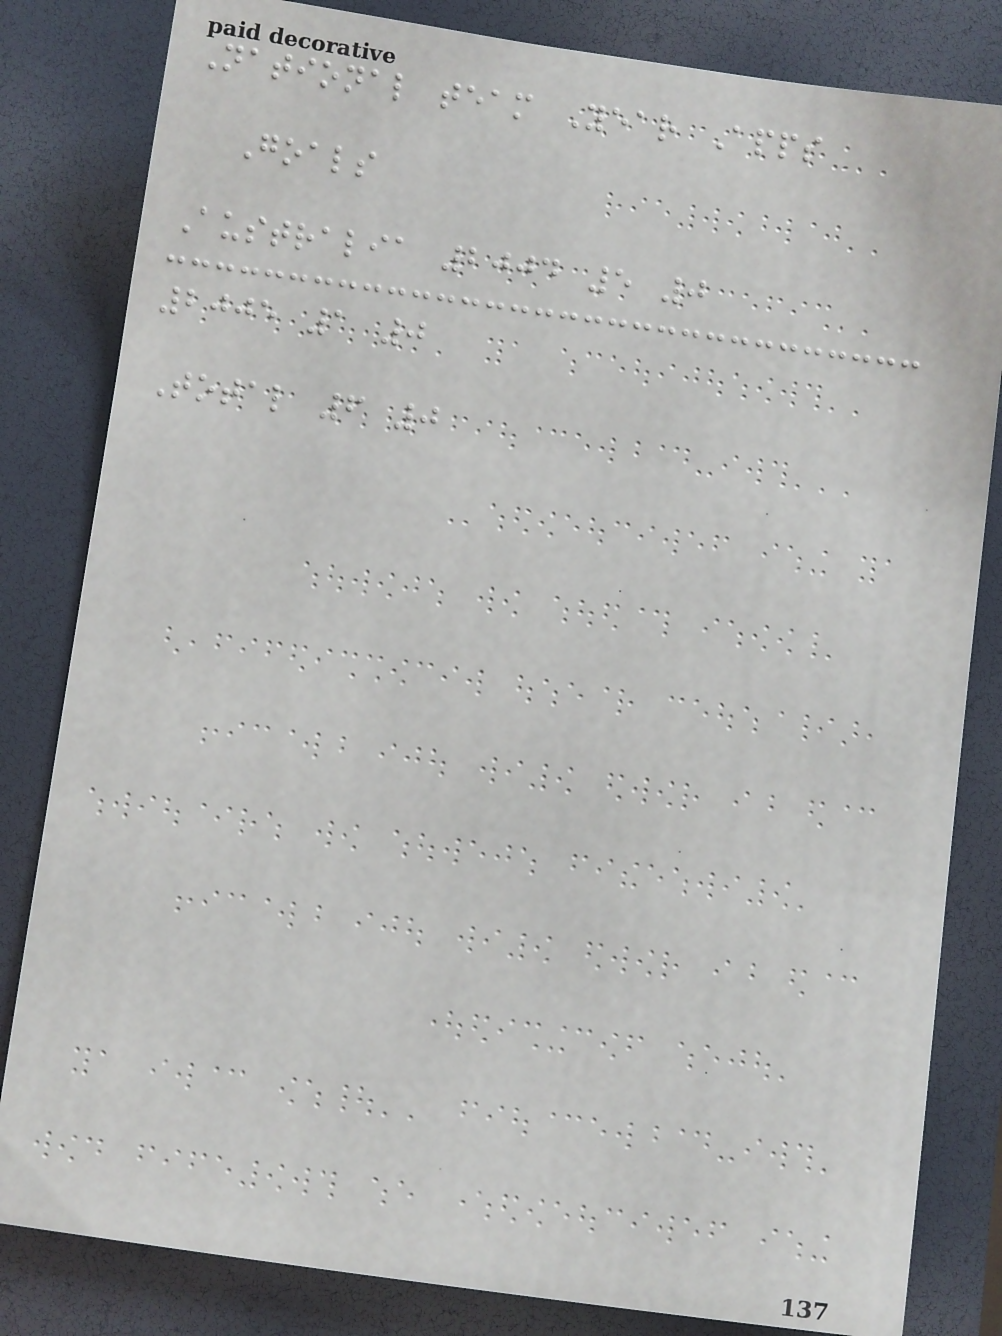National team Year Apps
Goals
Australia 2004 5 0
2005 1 0
Total 6 0
